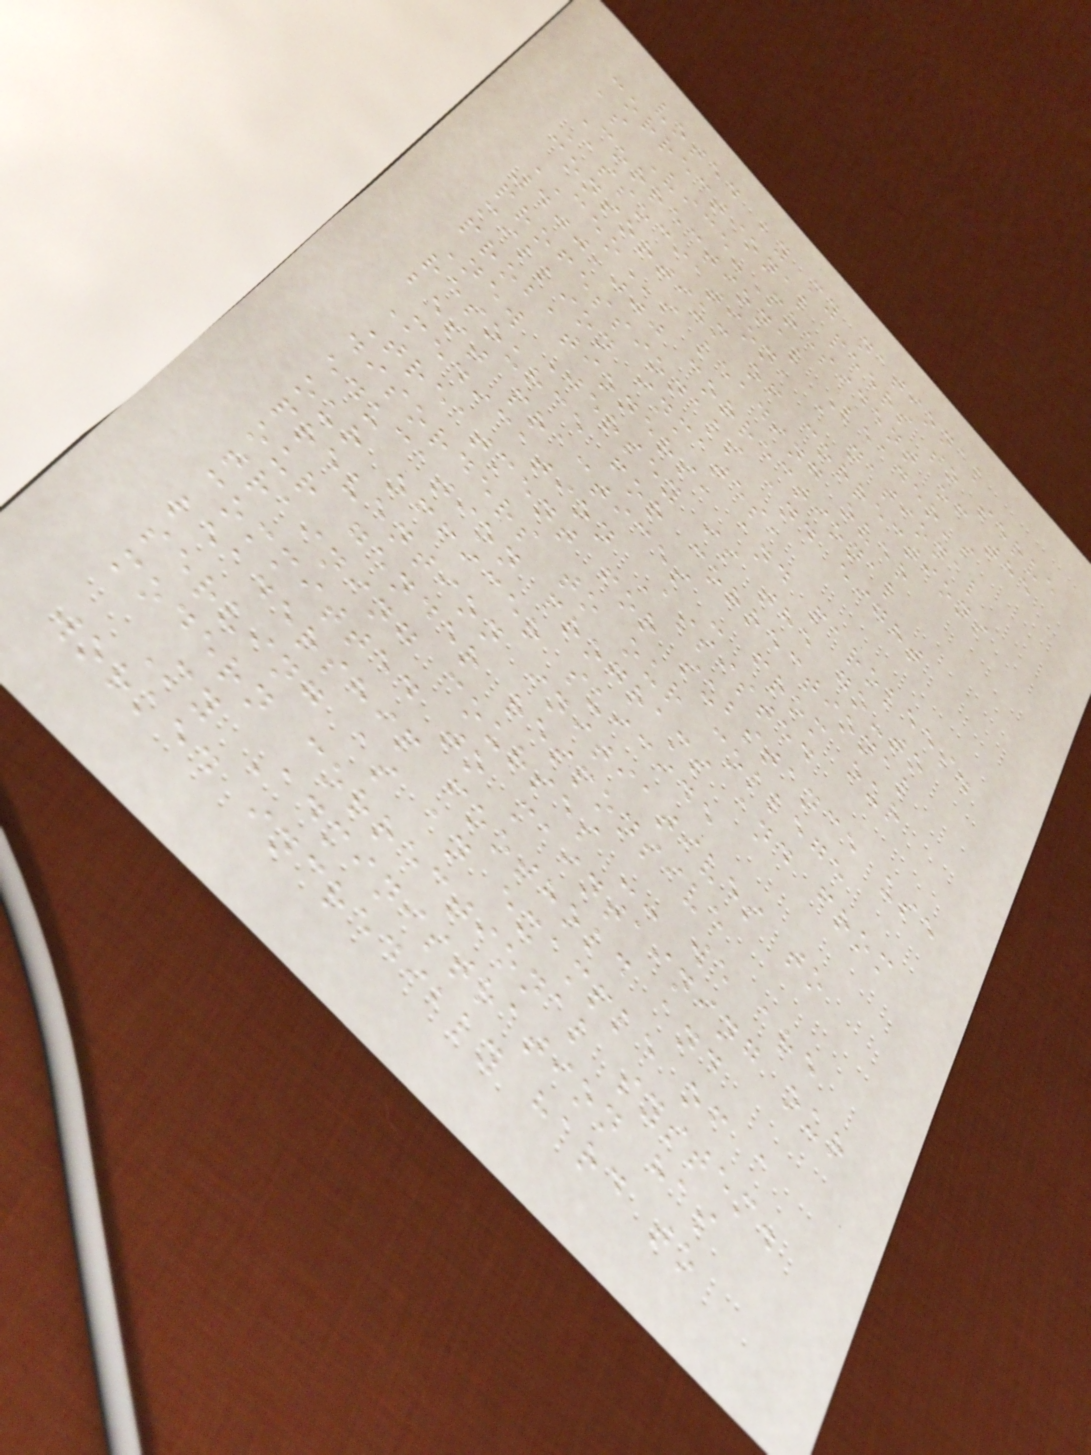voted by my national
correctional peers to serve
as Vice-President of the
Correctional Leader's
Association, a national
consortium of corrections
CEOs leading over
400,000 correctional
professionals and eight
million inmates,
probationers, and parolees.
New Jersey is the go-to
resource for correctional
best practices - from our
Medication Assisted
Treatment for substance use
disorders to our college
education programs and from
our officer suicide
prevention initiatives to
our gender responsive
training courses -- we are
committed to maintaining our
leadership foothold and
serving as an example of a
modern correctional system.
My Administration has
worked incredibly hard to
